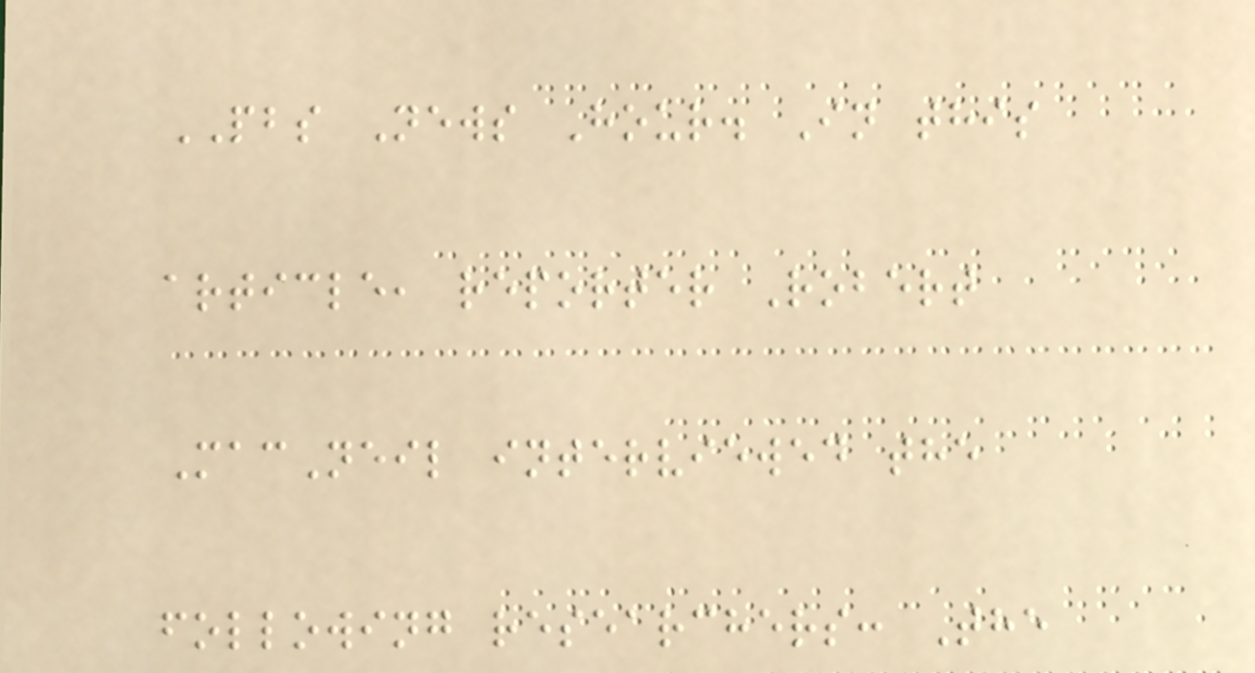PBS News Hour. In this
article, reporter Robert
MacNeil interviewed the
following researchers: The
